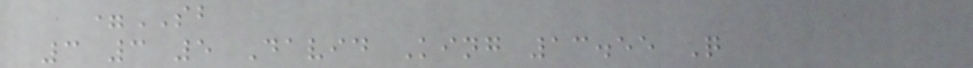=SB
3 3 5 David King 13.55 Q
